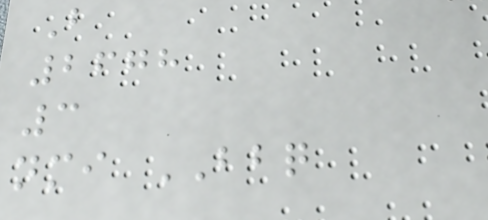B
2678
3
nmi BBQ
